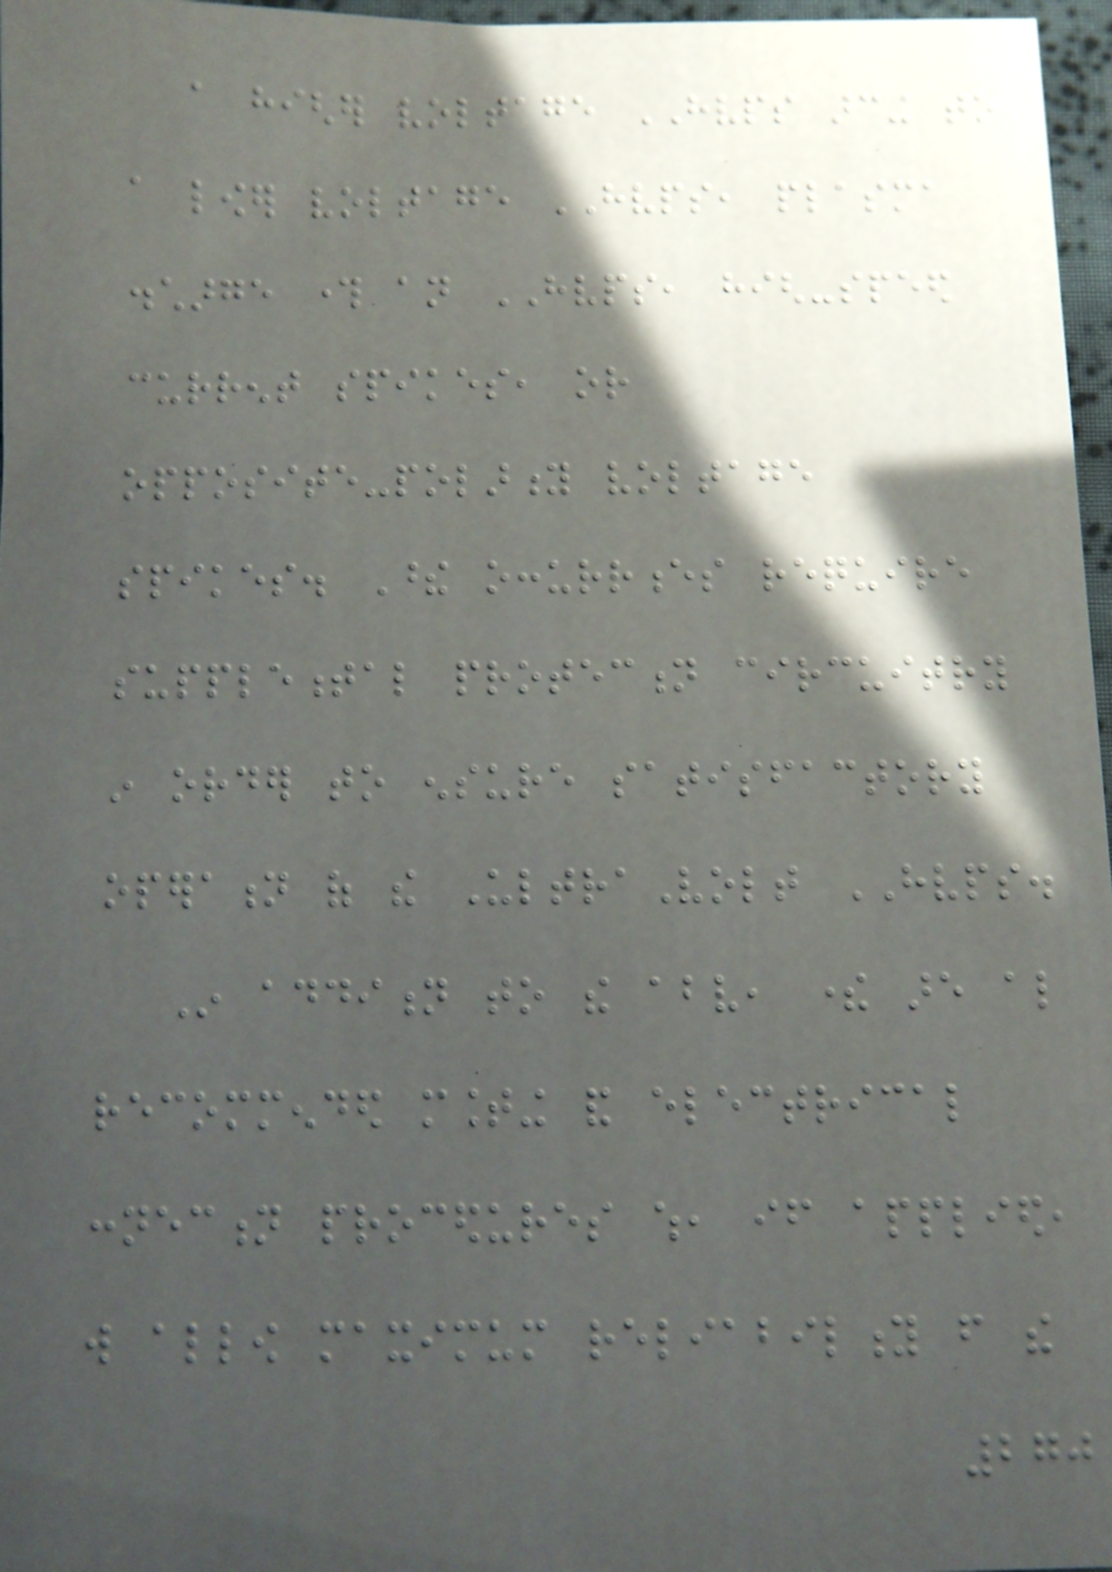a higher voltage HVPS arcing to
a lower voltage HVPS, plasma
discharge through an HVPS, high-speed
current spikes, or
opposite-polarity voltage
spikes. These occurrences require
supplemental protection circuitry
in order to ensure satisfactory
operation of the UltraVolt HVPS.
In addition to the above, there are also
recommended mounting and electrical
connection procedures which, if applied,
will allow maximum reliability from the
270
